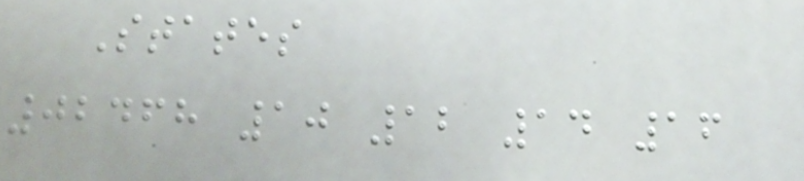States
02468 10 12 14 16
